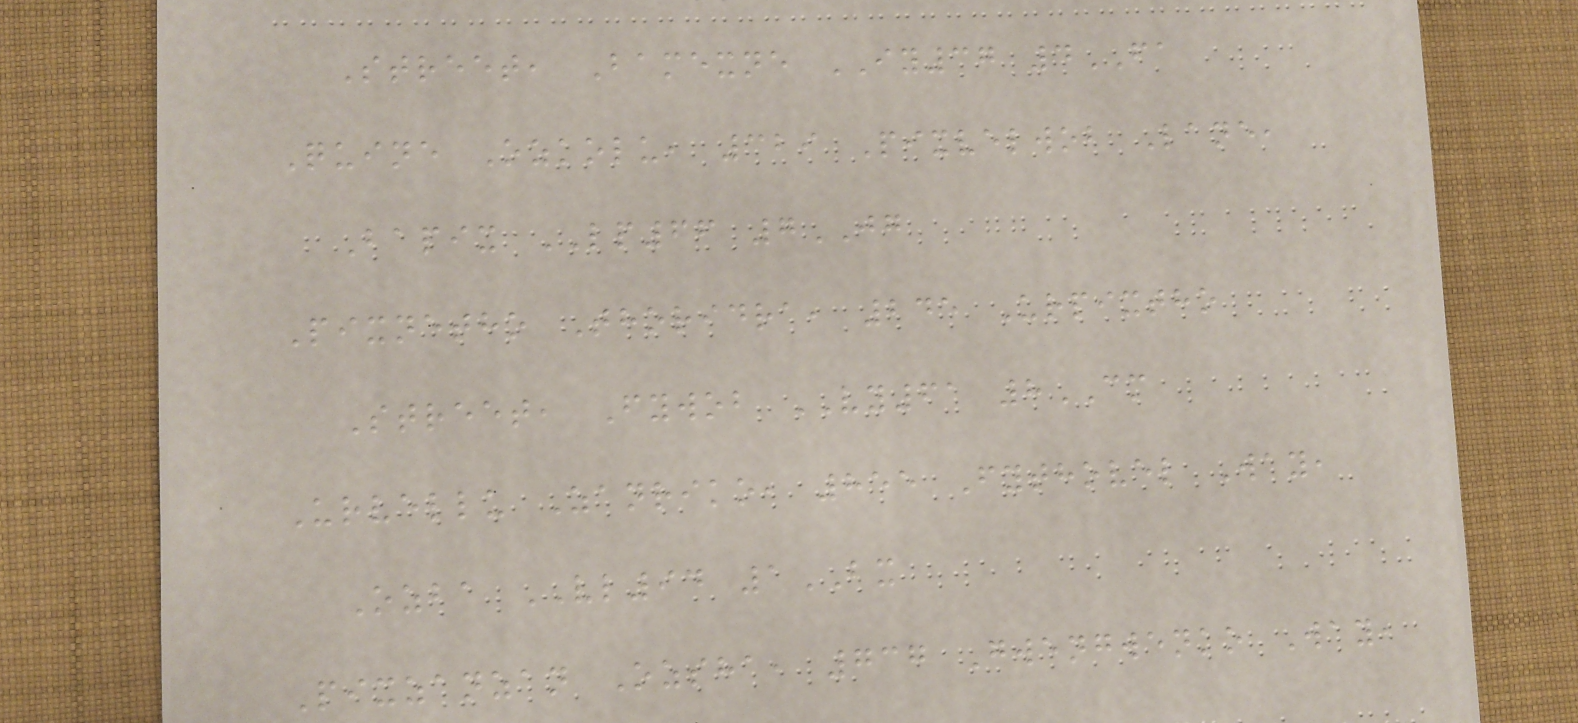Street, Bamexne IY37 4FA
Quine Ozkolu, 329 Pixvelwob Lane,
Bapix LP66 7JG
Pixnetho Thoridra, 245 Urpixtho
Street, Fywob VY61 8CM
Urvellu Zanriko, 855 Fythovel Way,
Ozba VL94 1BX
Pixzanzan Ozsha, 737 Gwengwenko Way,
